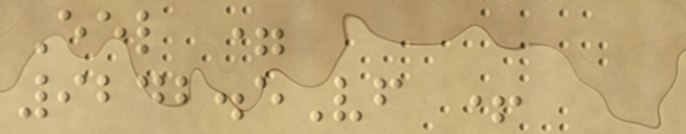Eel =
9242.5Vf +
